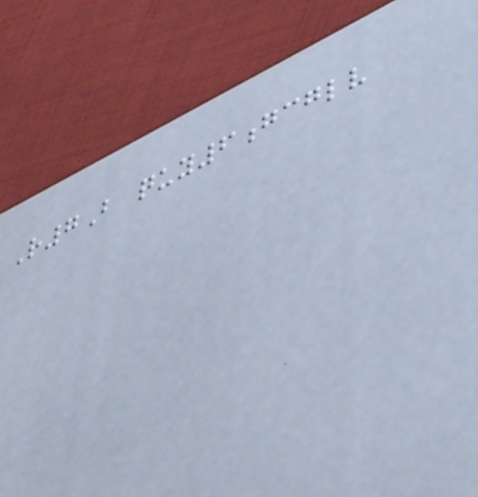R7B quy6gcglv
